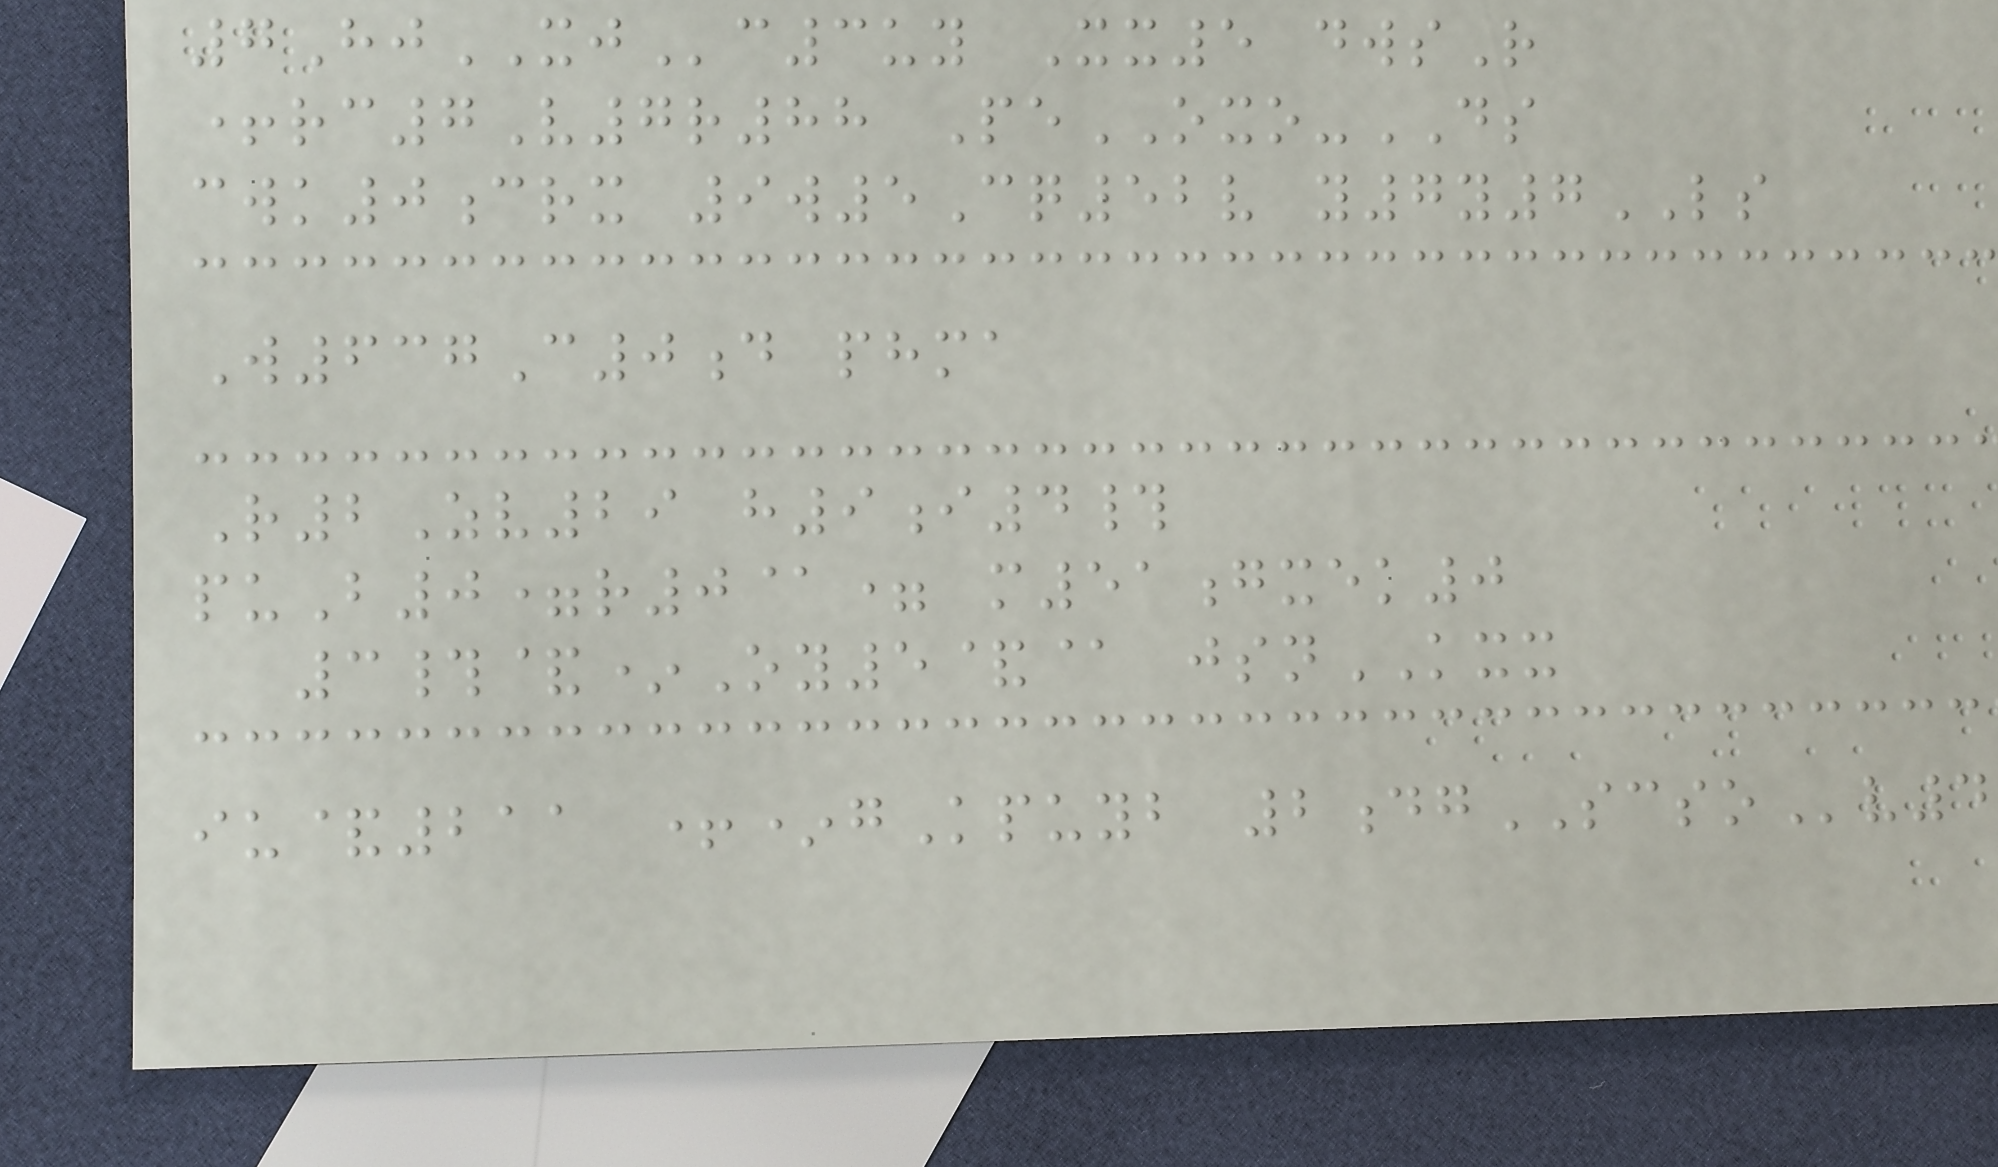7HjXJc3uy Xx5 dwsR
+rc7V7r88 PeOXO-DS
cwk0crx 9w5Cq52v y7y7LS
W637C0d phma
R2Zv29 h9i4#
puB0=r0@= m51gxek0
3#&*Oy5&@ jsnKXX
iu&211 +*gKpuyb 2dgSCSOv4
